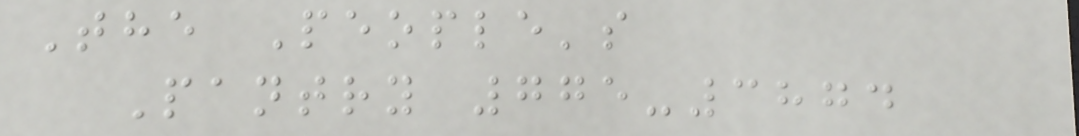The People's
Pantry 775-3874
